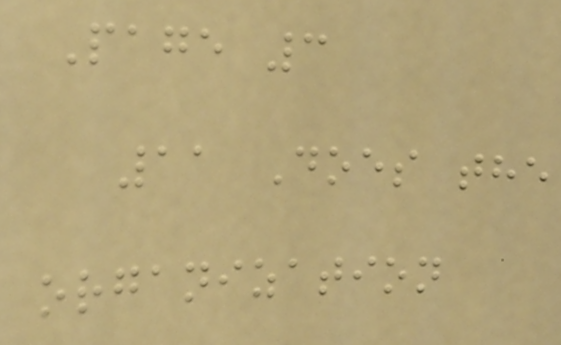Page 3
11 Does the
organization
